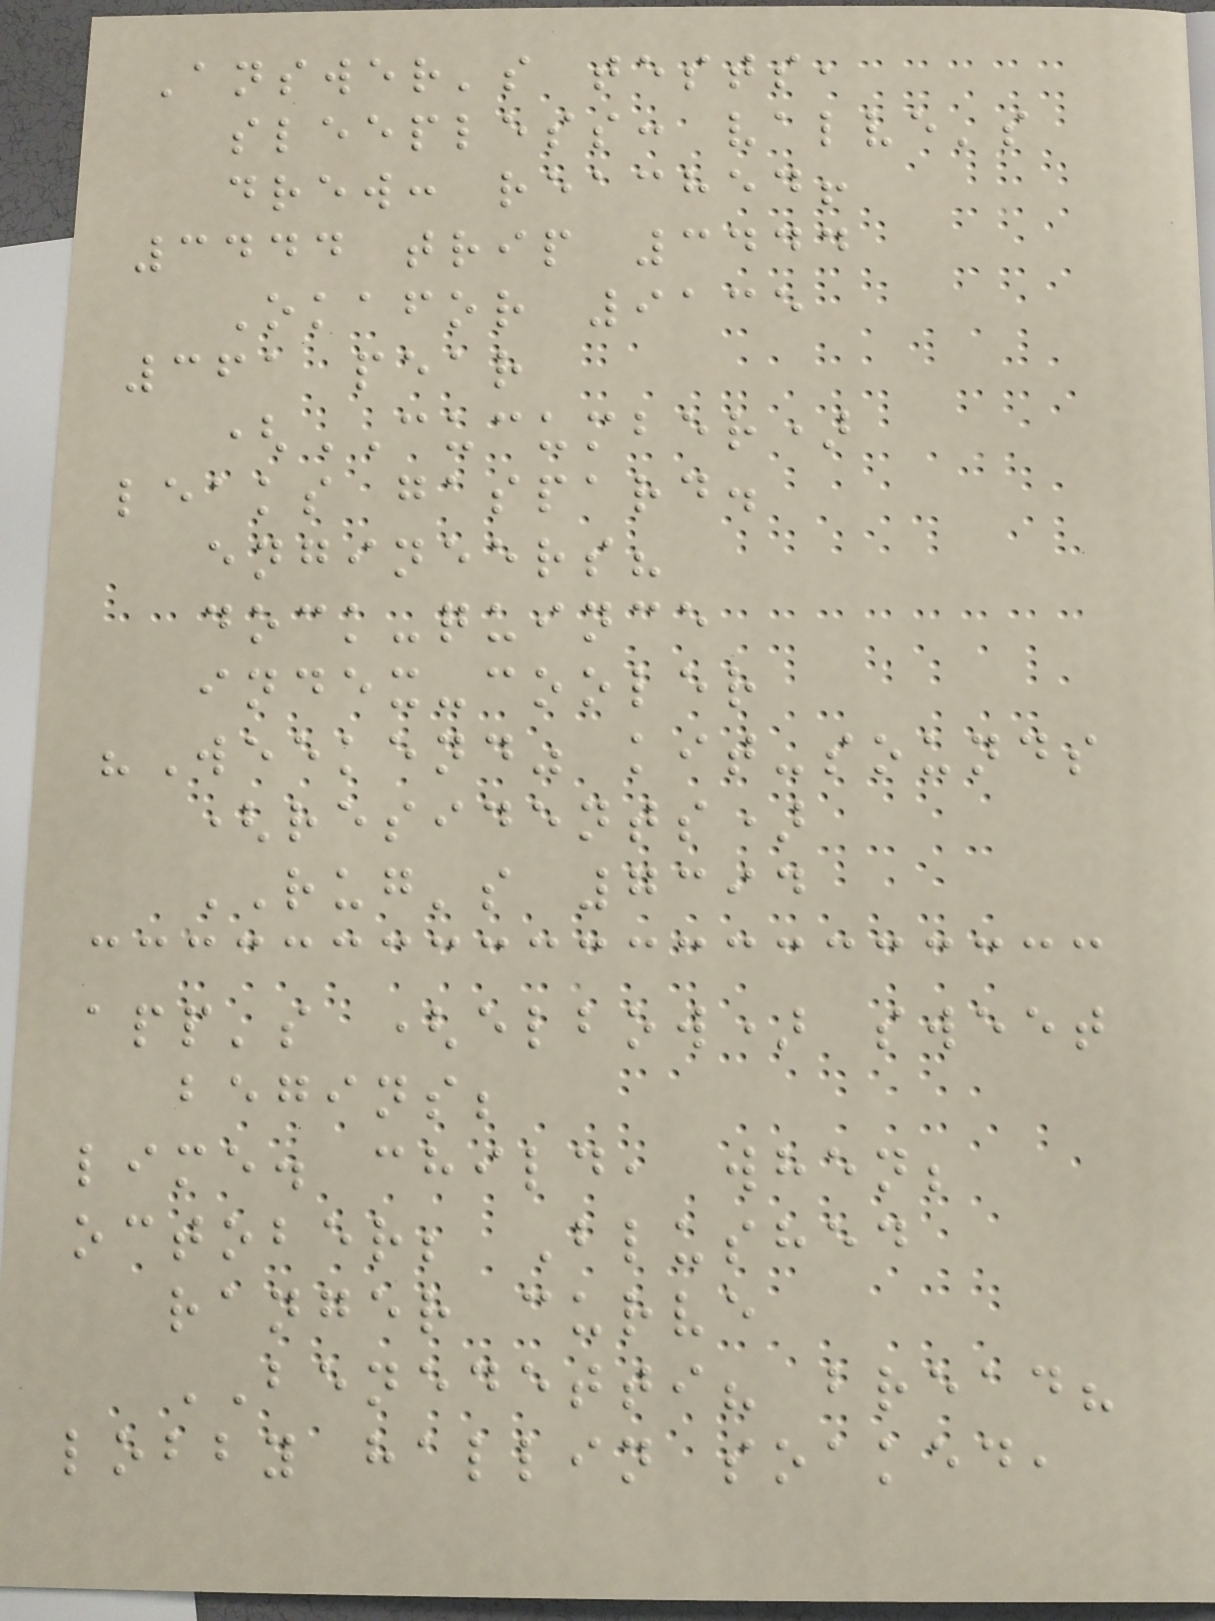Answer's tests,
sleepless: valve's
drew: reached!
3444 trip 3444
Okafor 9135
361 pear
(CUCUMBER)
leaks gaspard.
engineers?
dock-quince
index-cooler
"Weekend" kit-sounds
(residents)
RUG's 7394
app's (elbow) sweet
begins;
lime. child, when;
october; Blushed
ranger curve
BENEDETTI? bread?
lobby hallin soaked,
